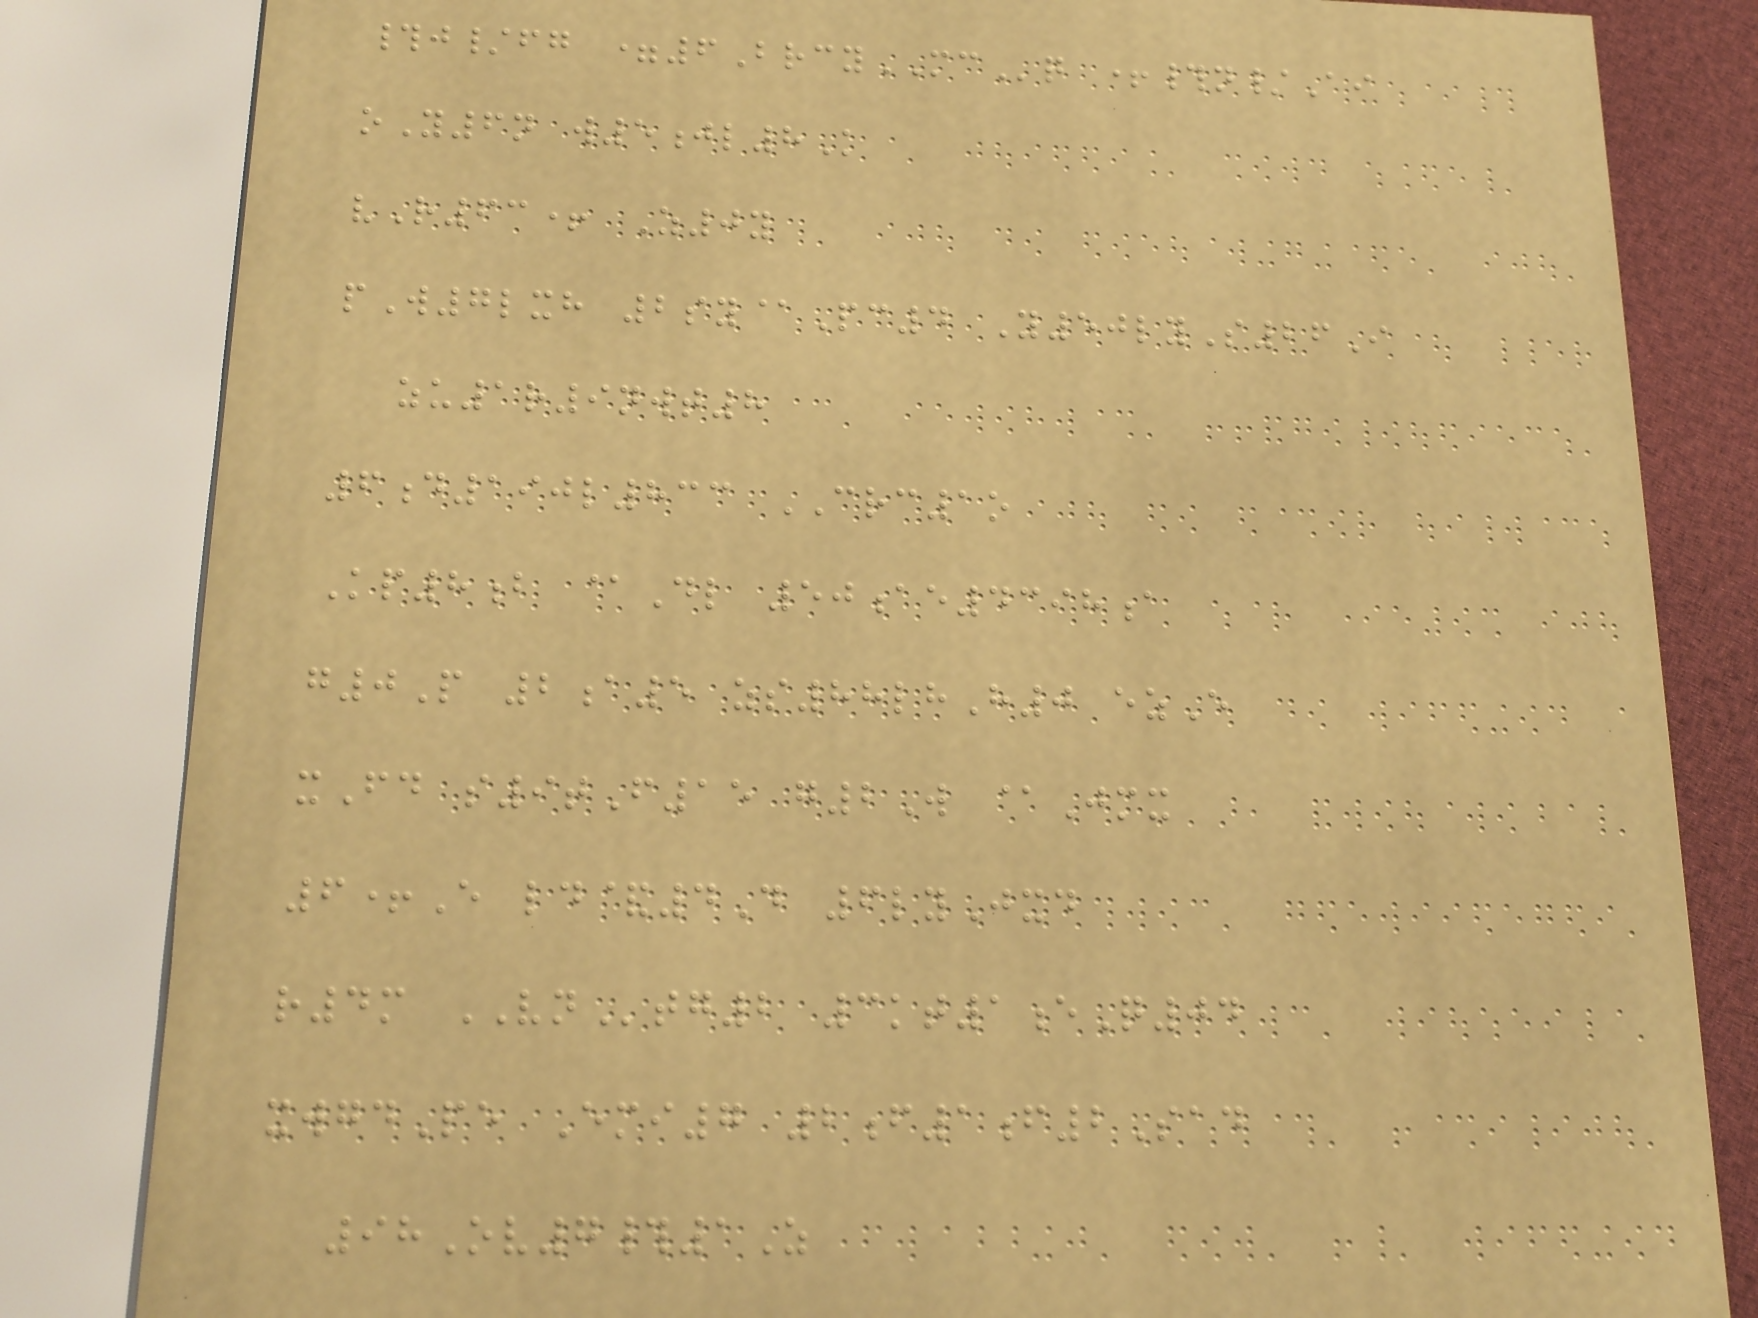#j/fg =6BrcyMCq +#n/Ai
oY6n w5jl8K
vR63+ Z0y
pW7lxh 2sy@Pc4 Y50lyS26I
zu1r9nwt8
6d190l833 CRC1o
Kp8b @Dl 50ae4398a
g0P 2a5 zs88lhH0 ezE
xFd s9tF15 g2W @Jmx
6+E ld&4D 6lyJxd
r4m VNtg2 3kt1eQ04
xwgdPe Emi7 2f1f2Sad
98Ov7#1Z
